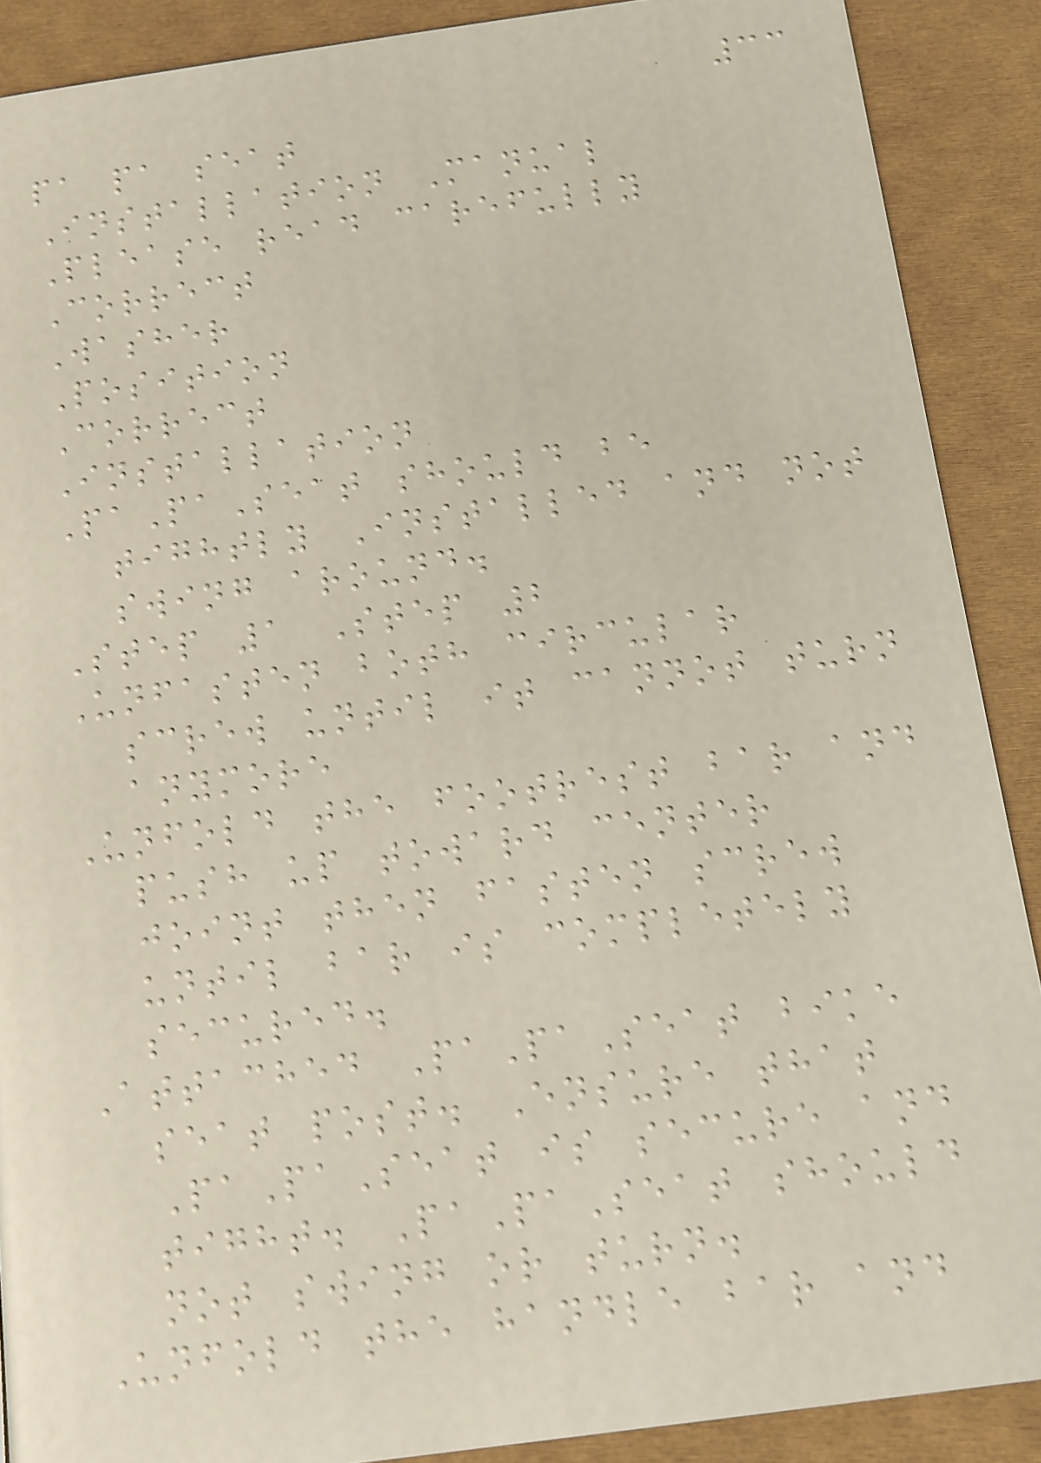33
pa pa seat
Installation Manual
Please read carefully
Correct
Washer
Position
Correct
Installation
PaPaSeat should be
tightly Installed and not
swing around.
Step 1 Step 2
Unfasten both circular
screw until it cannot turn
anymore
Unfold the footrest bar and
push up toward center
joint then fasten screw
until bar is completely
secured.
Attached PaPaSeat bike
seat post. Ensure that
PaPaSeat is secure and
tight. PaPaSeat should
not swing or turn.
Unfold the handle bar and
